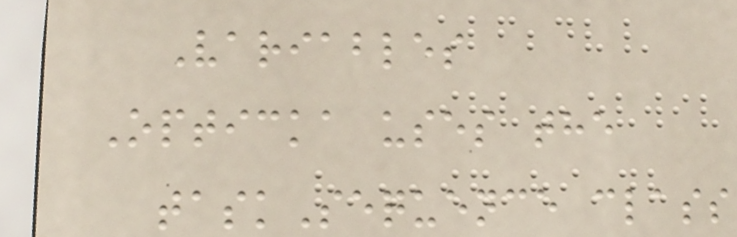Variables
Opticka uses the
taskSequence class
